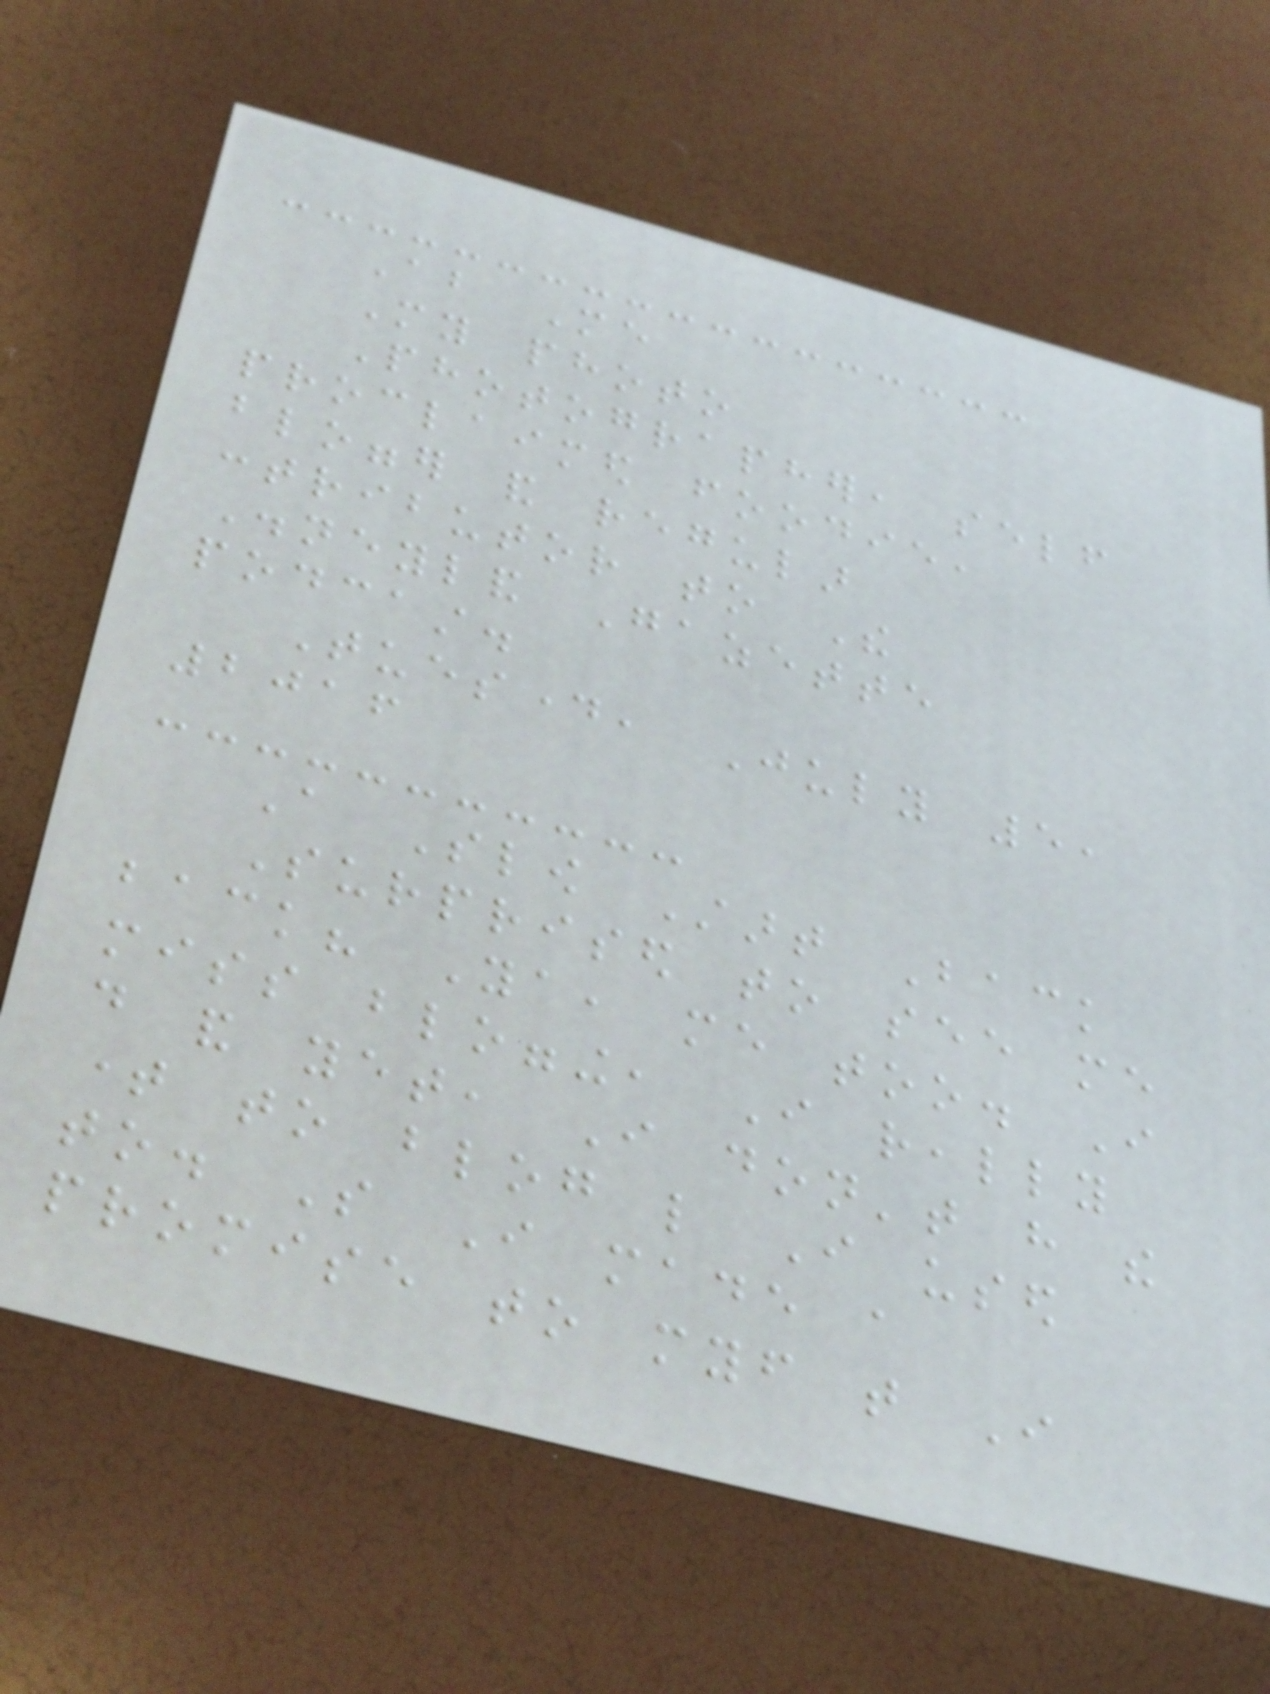About Me
My photo
Photographer, self
proclaimed foodie,
blogger and regular
contributor to The
Disneyland Gazette
podcast.
Tuesday, July 5,
2016
A Slow Start Back
Surprised to see me
back? Ya, me too. I
miss blogging, I really
do and yet, I don't have the
time to blog like I used
to. So I made a
promise to myself that I
